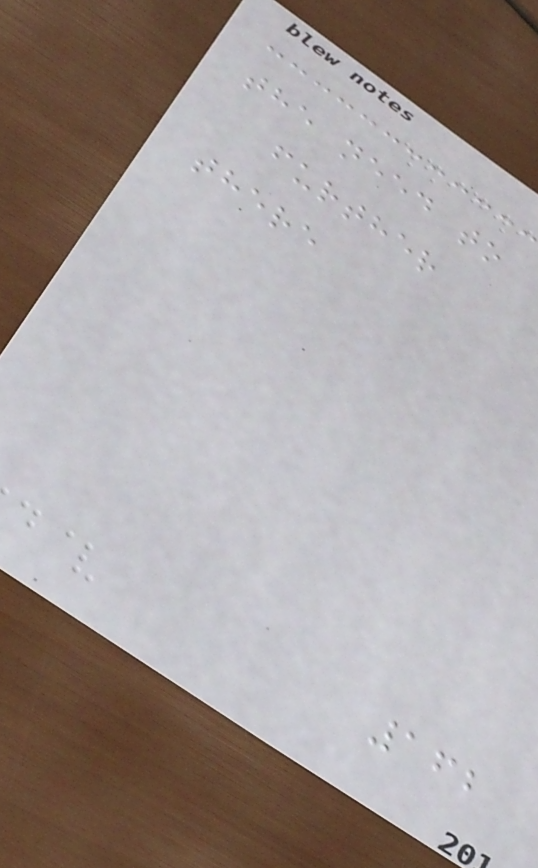the need to
further
there
162
